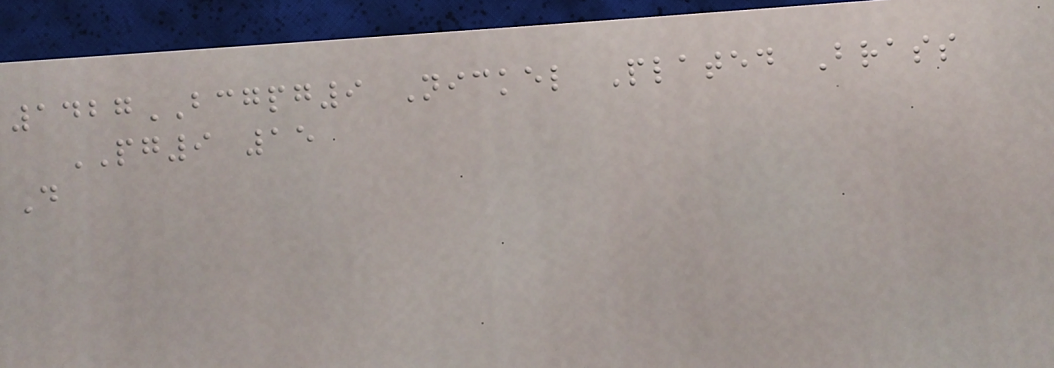1427BCGPG9 Nickel Plated Brass
PG9 15
D
